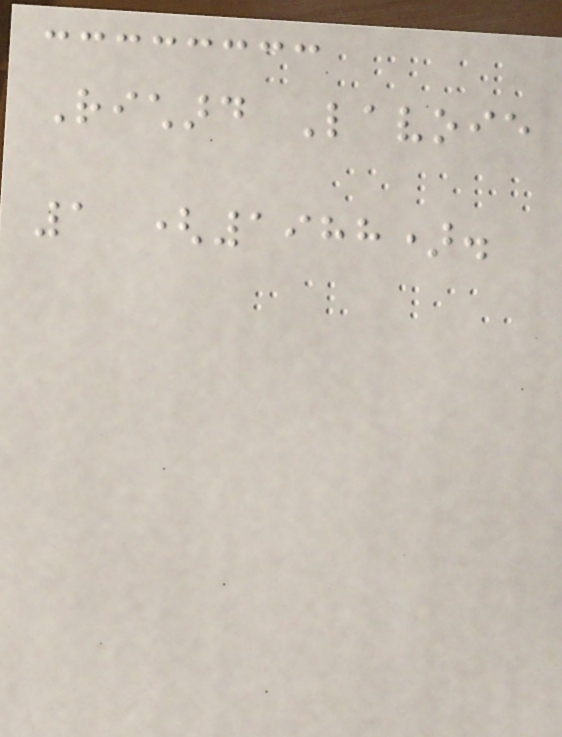Richard Lavoie
1 (1988).
